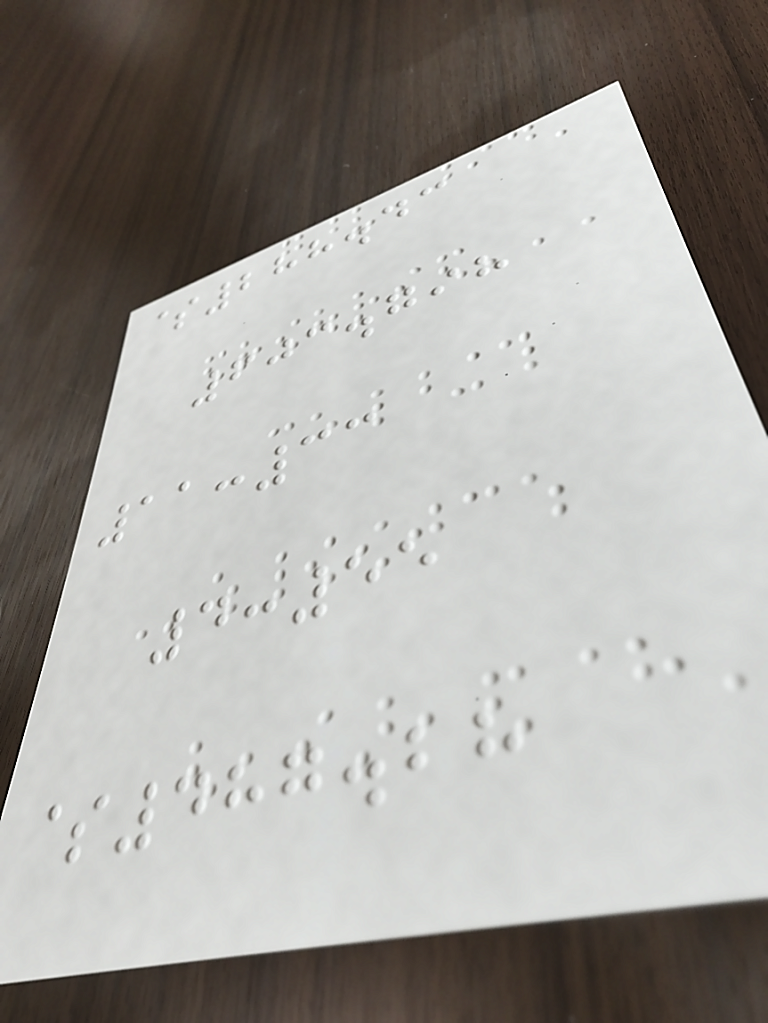$288.43
603.798
11:33
4:55
$487.28
